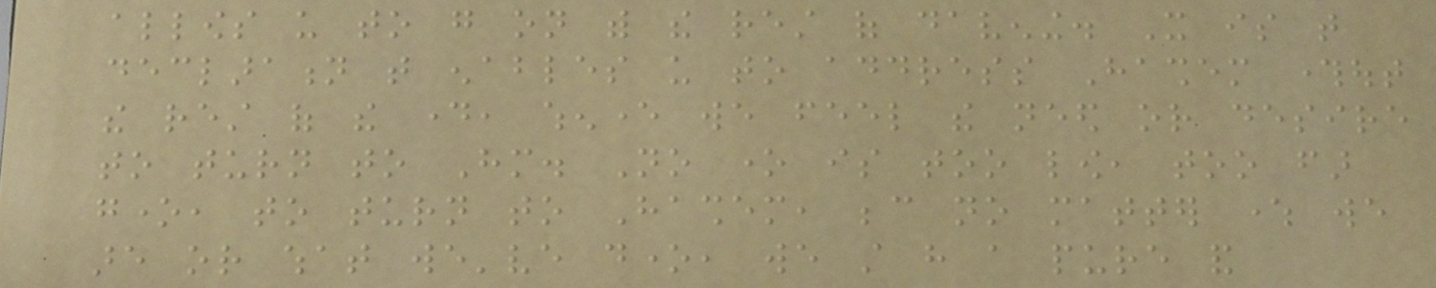allows us to go on with the rest of davening. It is that
declaration that enables us to address Hashem throughout
the rest of the day, whenever we feel the need or desire
to turn to Him. No one is too low, too far
gone, to turn to Hashem, because no matter where we
are or what we've done, we still have a pure and
